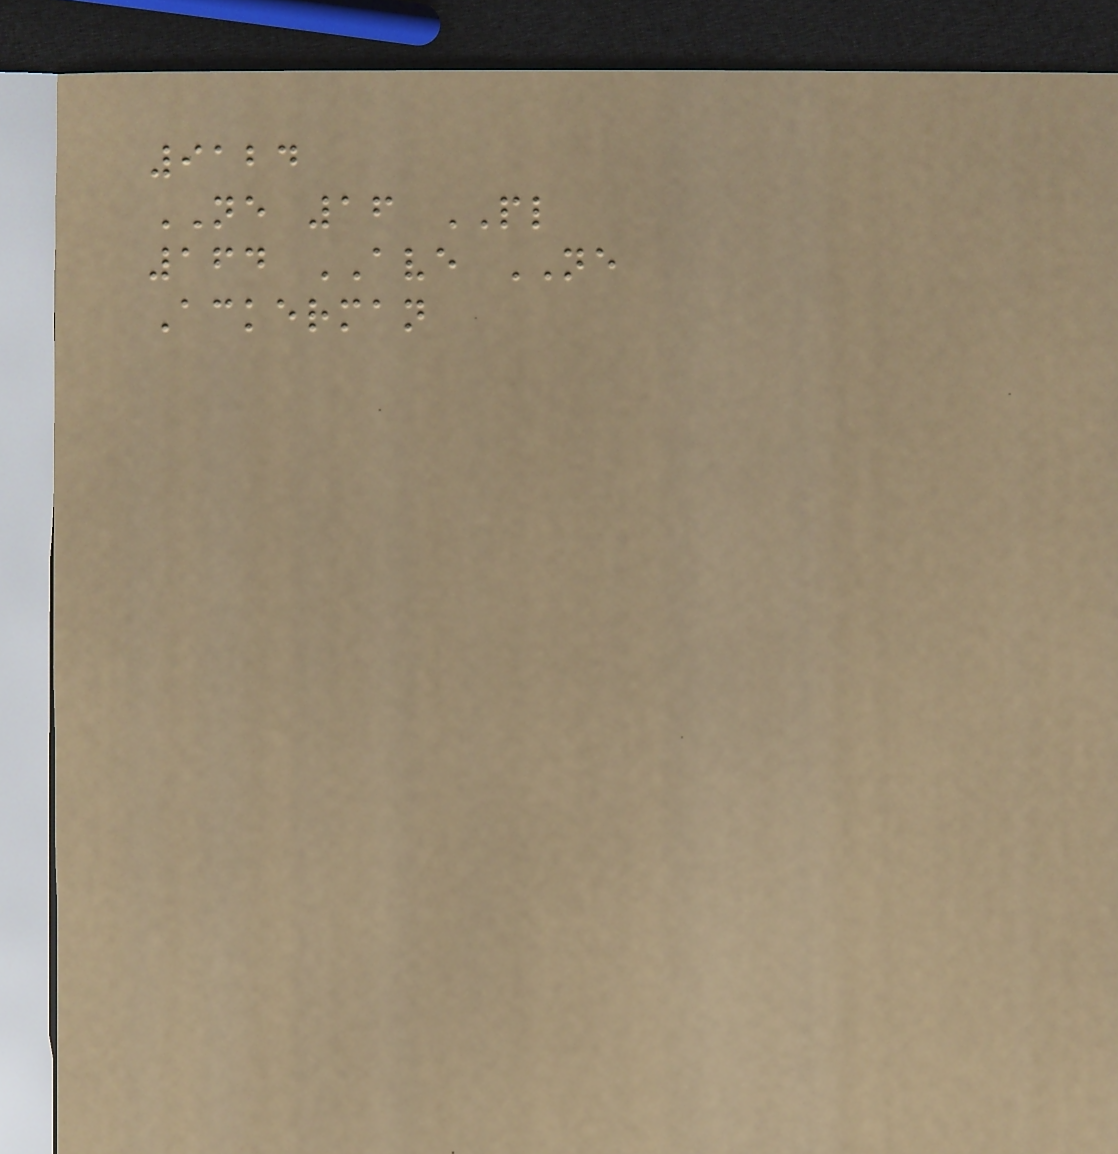9124
NE 16 PL
164 AVE NE
Ackerman
